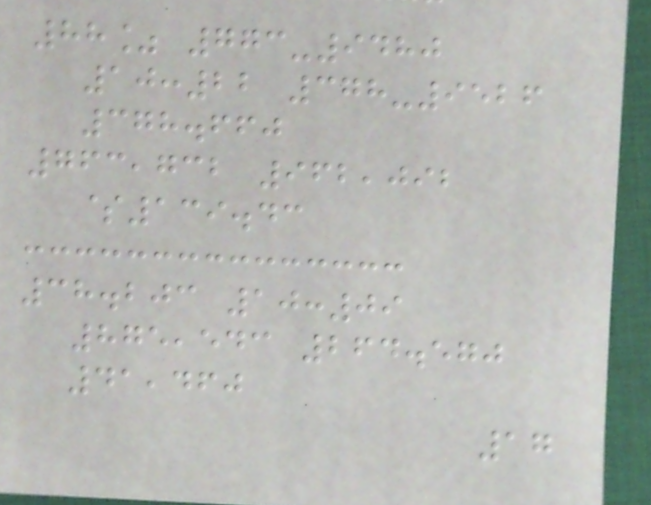88% 773-9480
10:22 378-9526
378.660
763,732 962,092
$139.43
38.203 10:09
875,543 264.570
41,460
17
